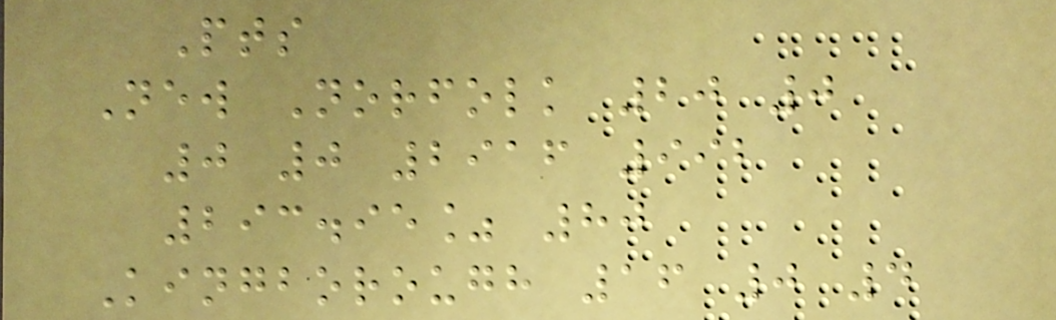Pts
New Norfolk 20 0
0 0 2916 992
293.95% 80
Kingborough 16 0 4
